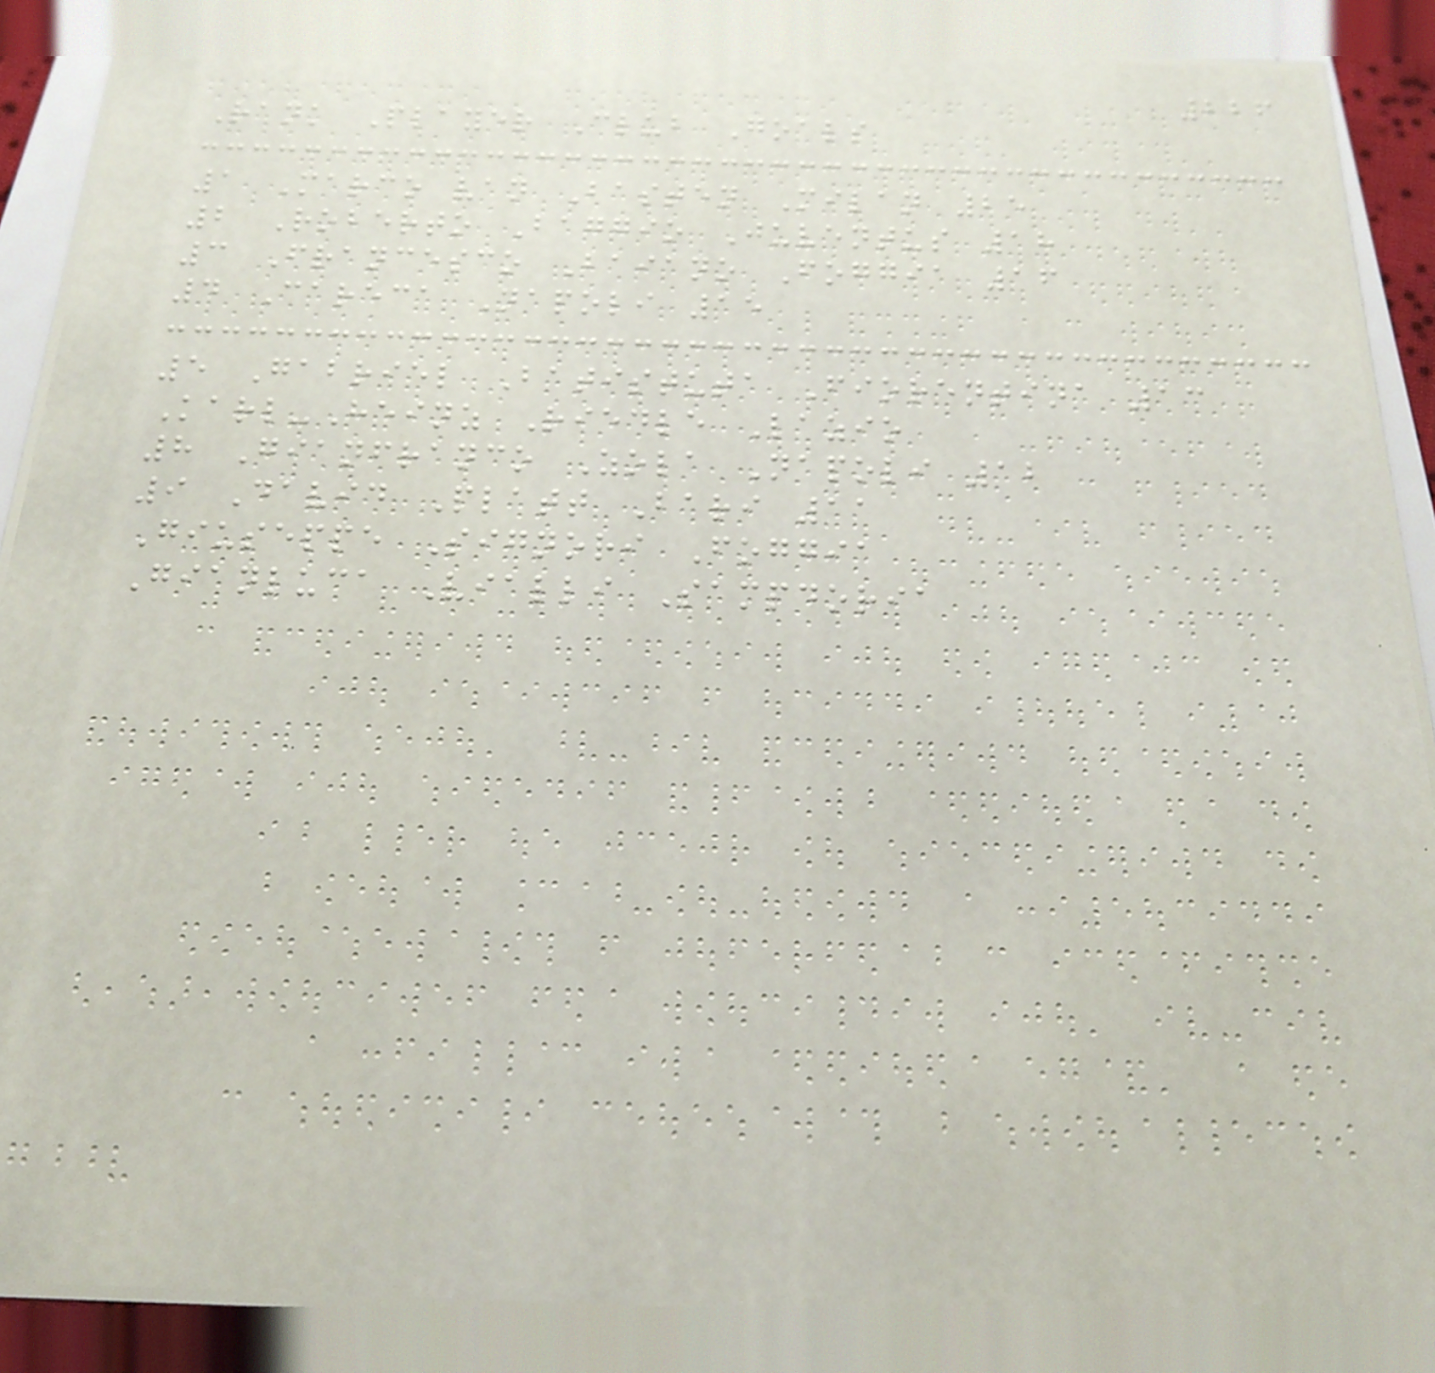226
Rank Player Club Goals
1 Marco van Basten Milan 25
2 Roberto Baggio Juventus 18
3 Francesco Baiano Foggia 16
4 Careca Napoli 15
5 Gabriel Batistuta Fiorentina 13
Karl-Heinz Riedle Lazio
8 Gianfranco Zola Napoli 12
9 David Platt Bari 11
Giuseppe Signori Foggia
Gianluca Vialli Sampdoria
